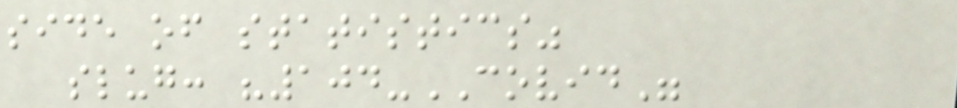side of statistics"
slug: "104-COVID"
